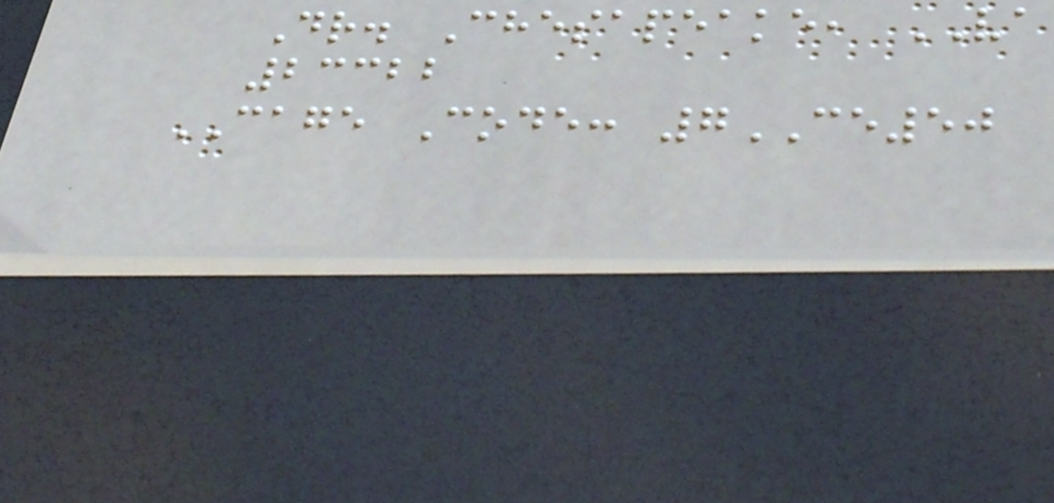Dr. Chesapeake, VA
23322
CAGE Code: 7CE50
